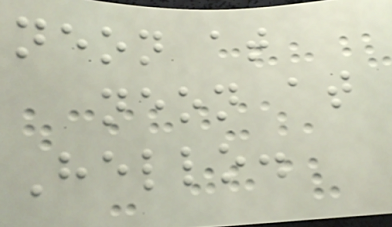neon at
neon at
Hello.
